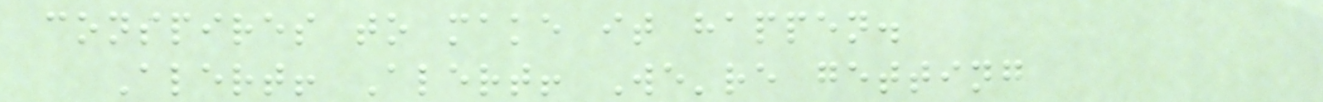conspires to make it happen.
Alert! Alert! We're getting
